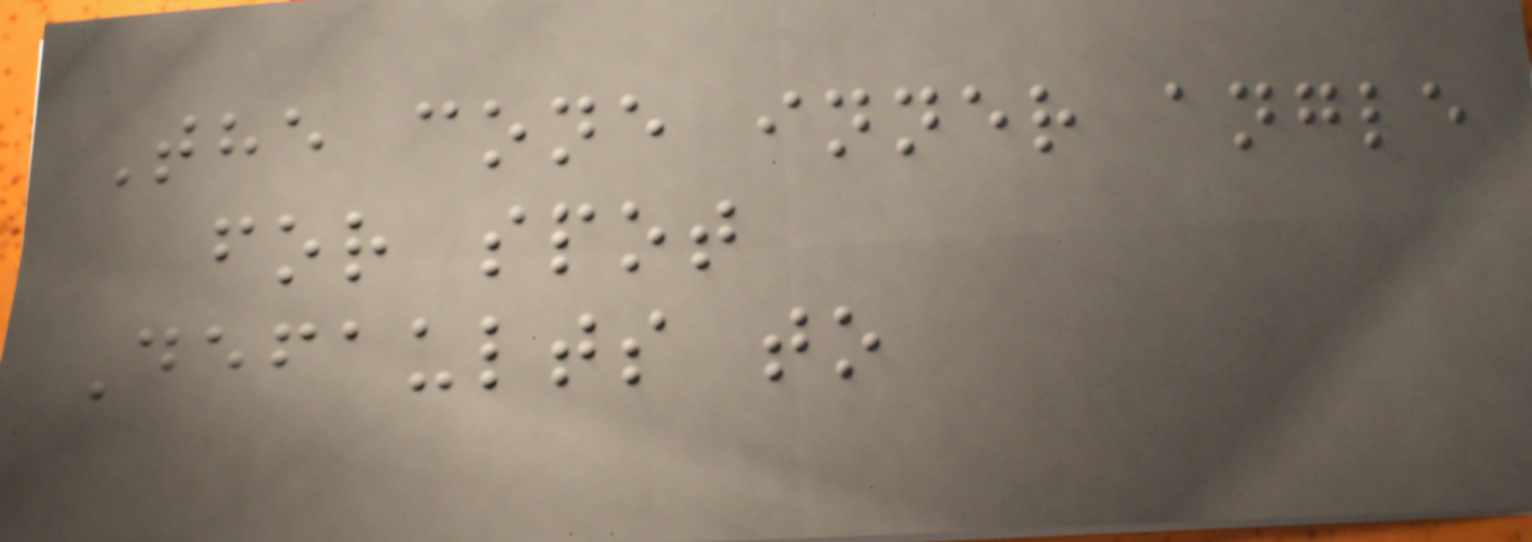The cone inner angle
for spot
Defaults to
